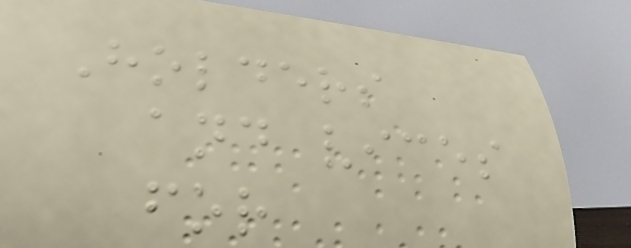Holders
and vices
for
